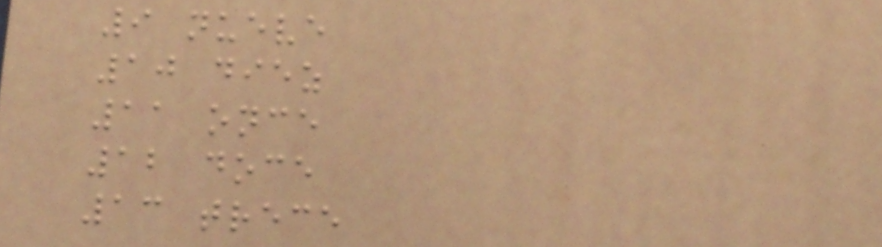9 nueve
10 diez
11 once
12 doce
13 trece
